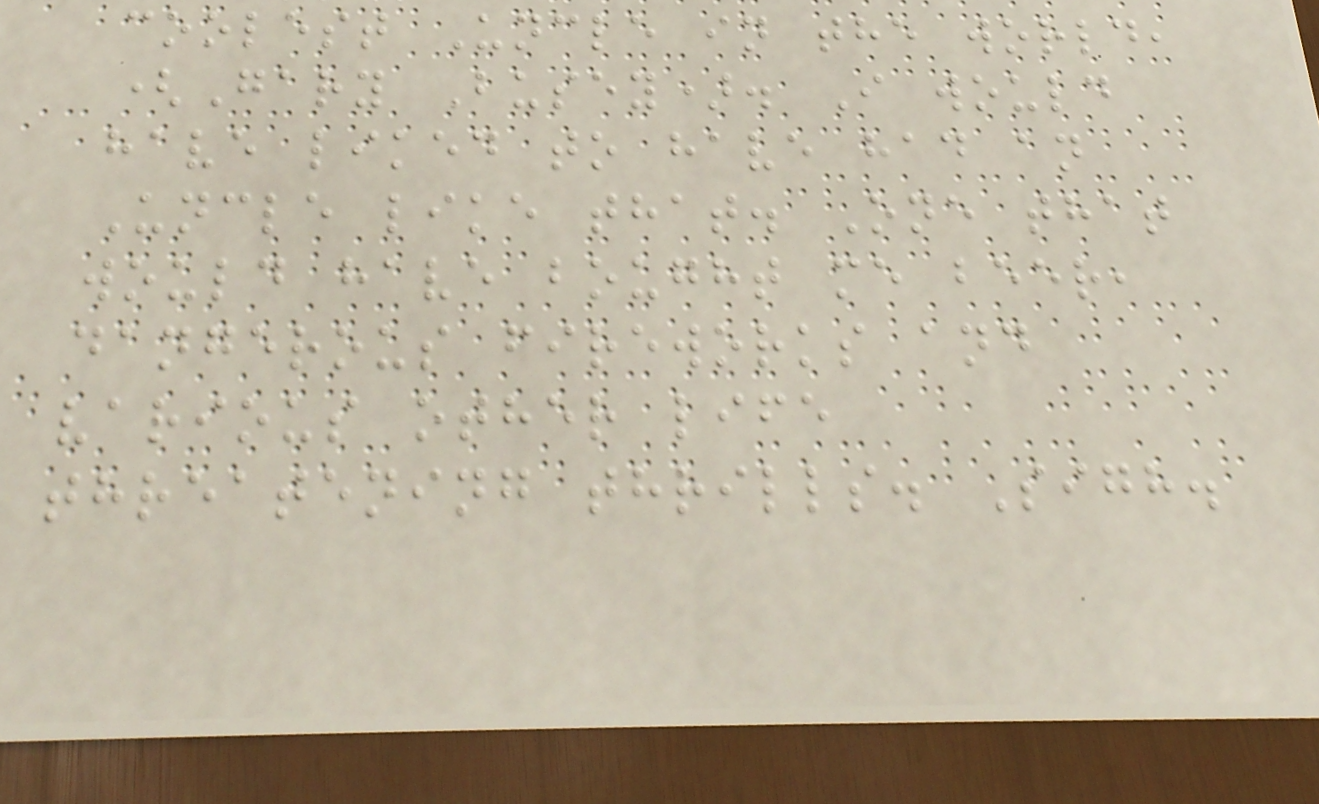coolest Uncle in the world,
(Gary Busey). I would
have liked to have had an
Uncle like that. One that
would have bought me beer,
dangerous fireworks and
various other life
threatening thrills. Sigh.
